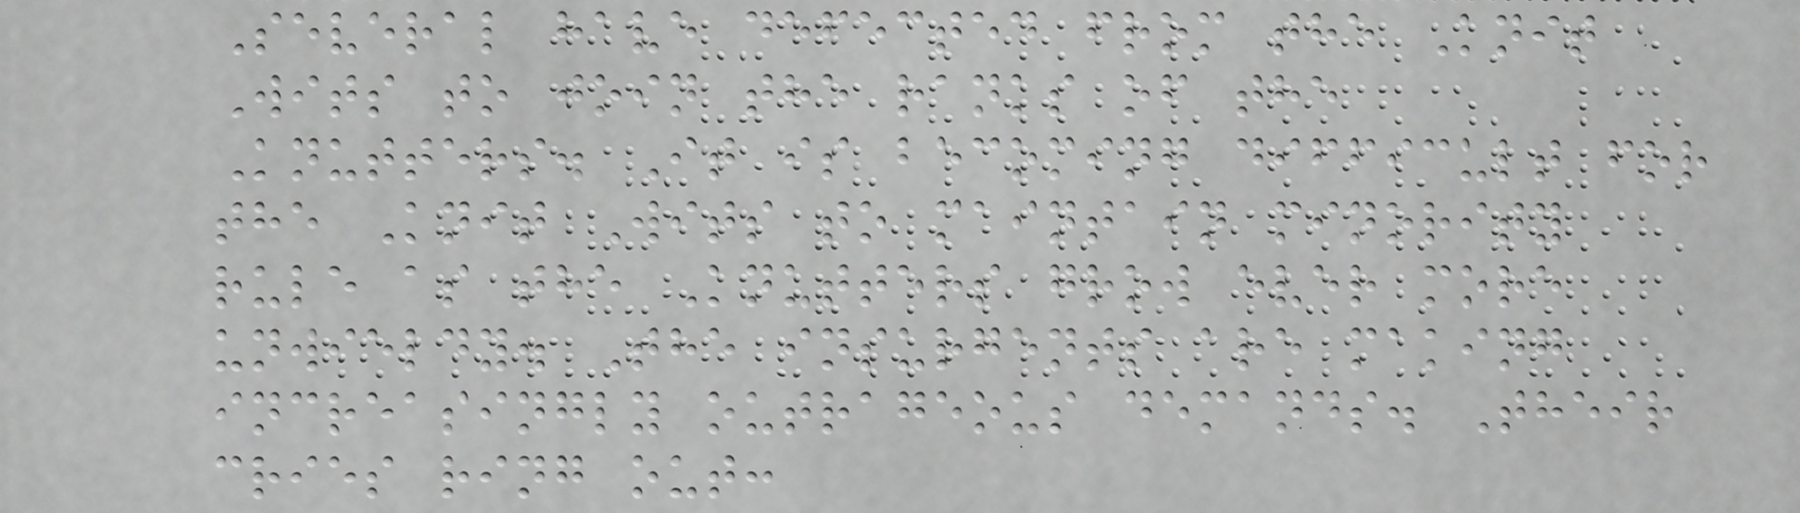Several have defected from the Knit
Wits to join the ranks of the
Knutters. It is becoming difficult for
the Knit Wits to maintain minority
rule as the Knutters grow ever more
unwieldy. The insurgents are making
increasingly outrageous demands. Their
cries ring out:
